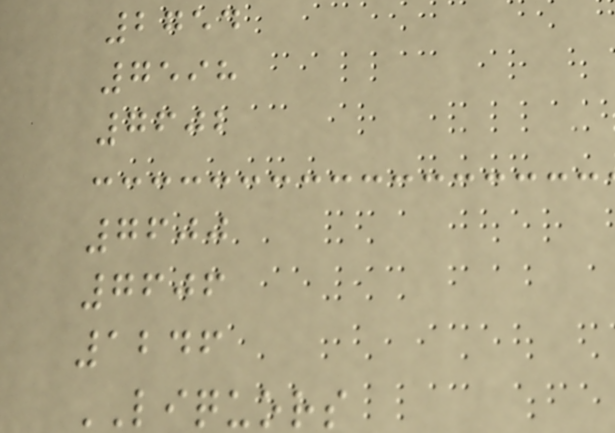2754
7598
7602
7600
7606
1246
LIQUORS
